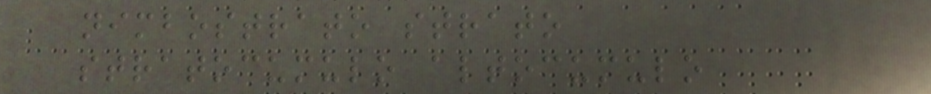nimbostrato strato
stratocumulo altocumulo
